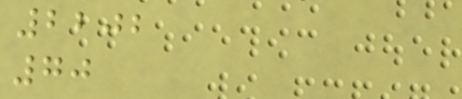2202
70
